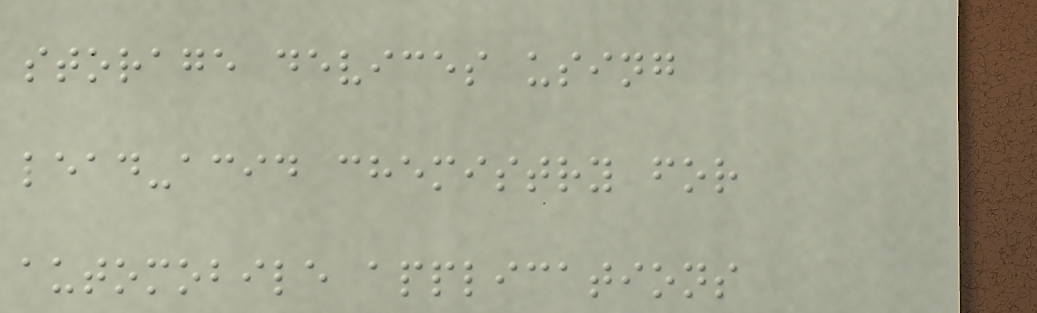storage devices using
lead-acid chemistry for
automobile applications
